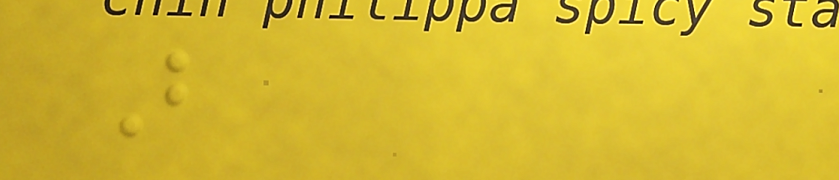B
